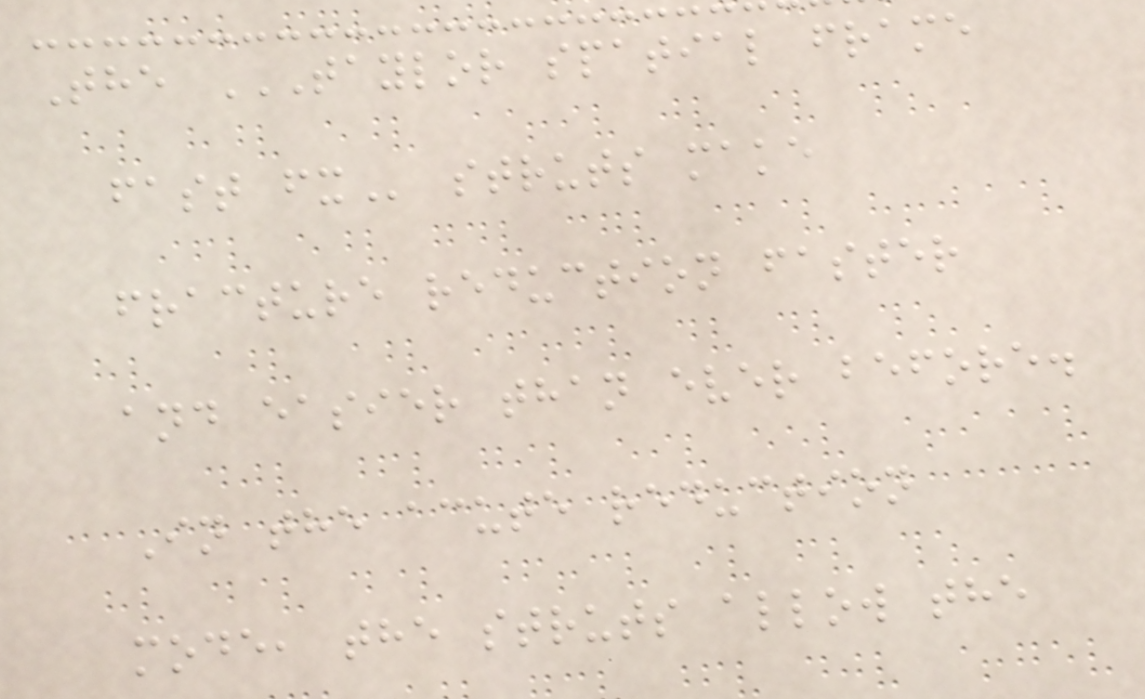The TAYLOR SPATIAL FRAME
FAST FX struts make
fracture reduction faster
and easier than ever before.
In the acute reduction
mode, the struts allow the
